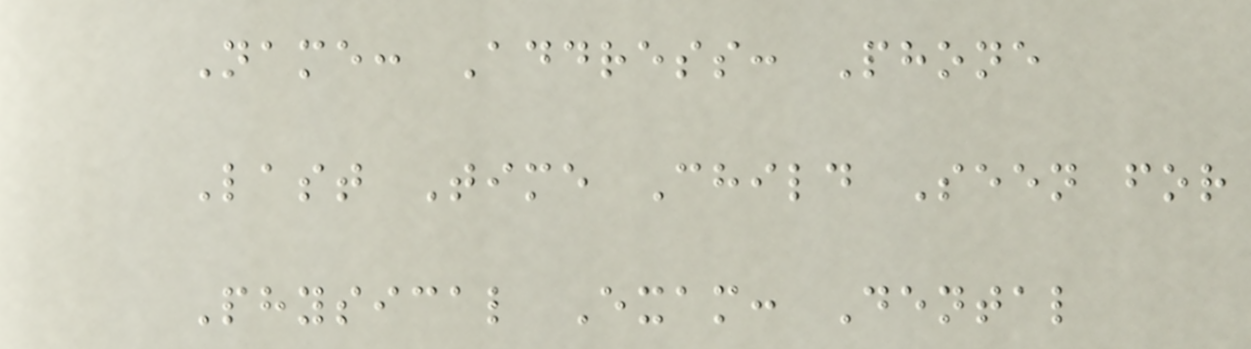Name: Address: Phone
Last Time Child Seen for
Physical Exam: Dental
